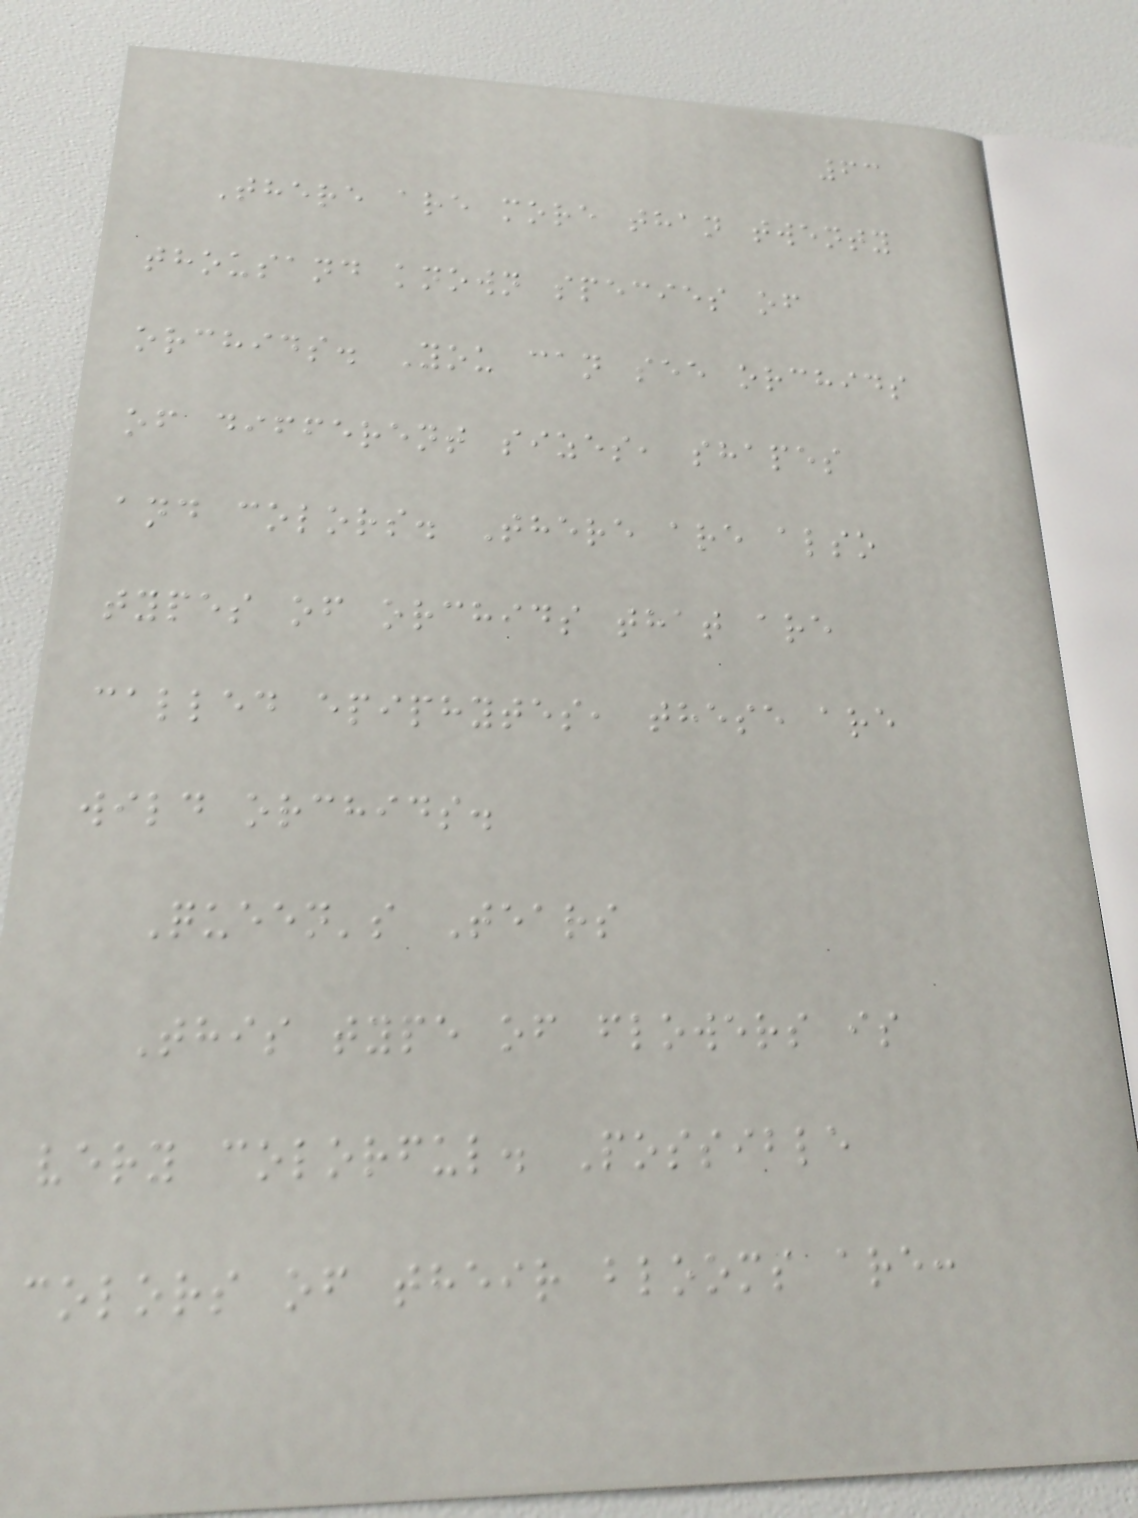63
There are more than twenty
thousand known species of
orchids. You can see orchids
of different sizes, shapes
and colors. There are also
types of orchids that are
called epiphytes, these are
wild orchids.
Queen's Tears
This type of flowers is
very colorful. Possible
colors of their blooms are:
